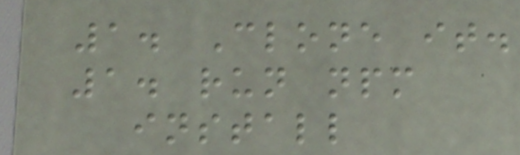1. Clone it.
1. run npm
install
